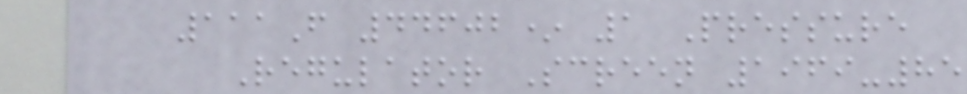111F 44602* 1 Pressure
Regulator Screen 1969-85
